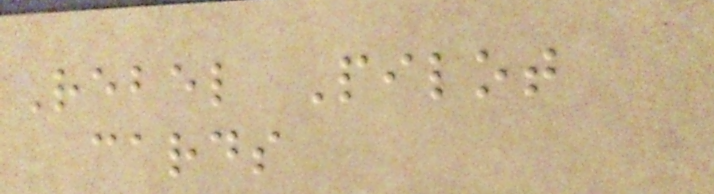Rebel Pilot
cards
